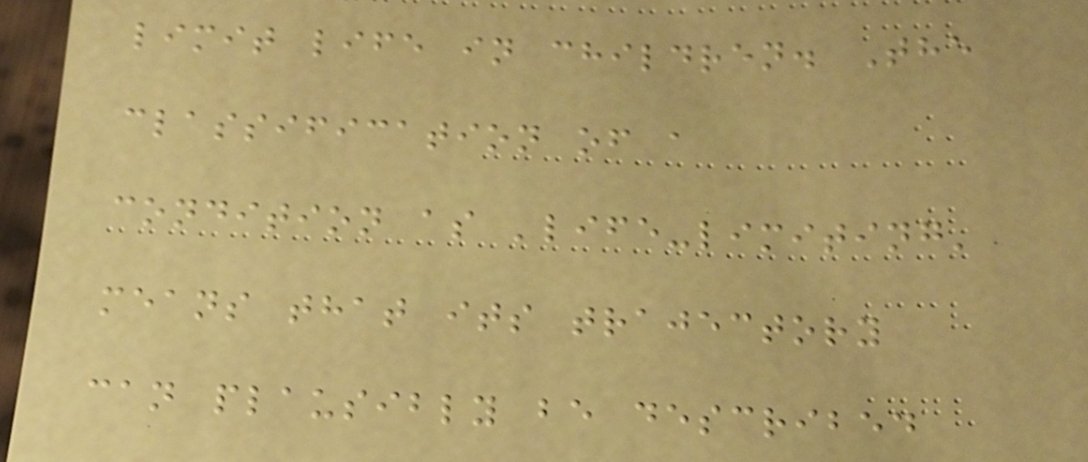limit life in children. The
classification of a
condition as 'life-limiting'
means that its trajectory
can plausibly be described
